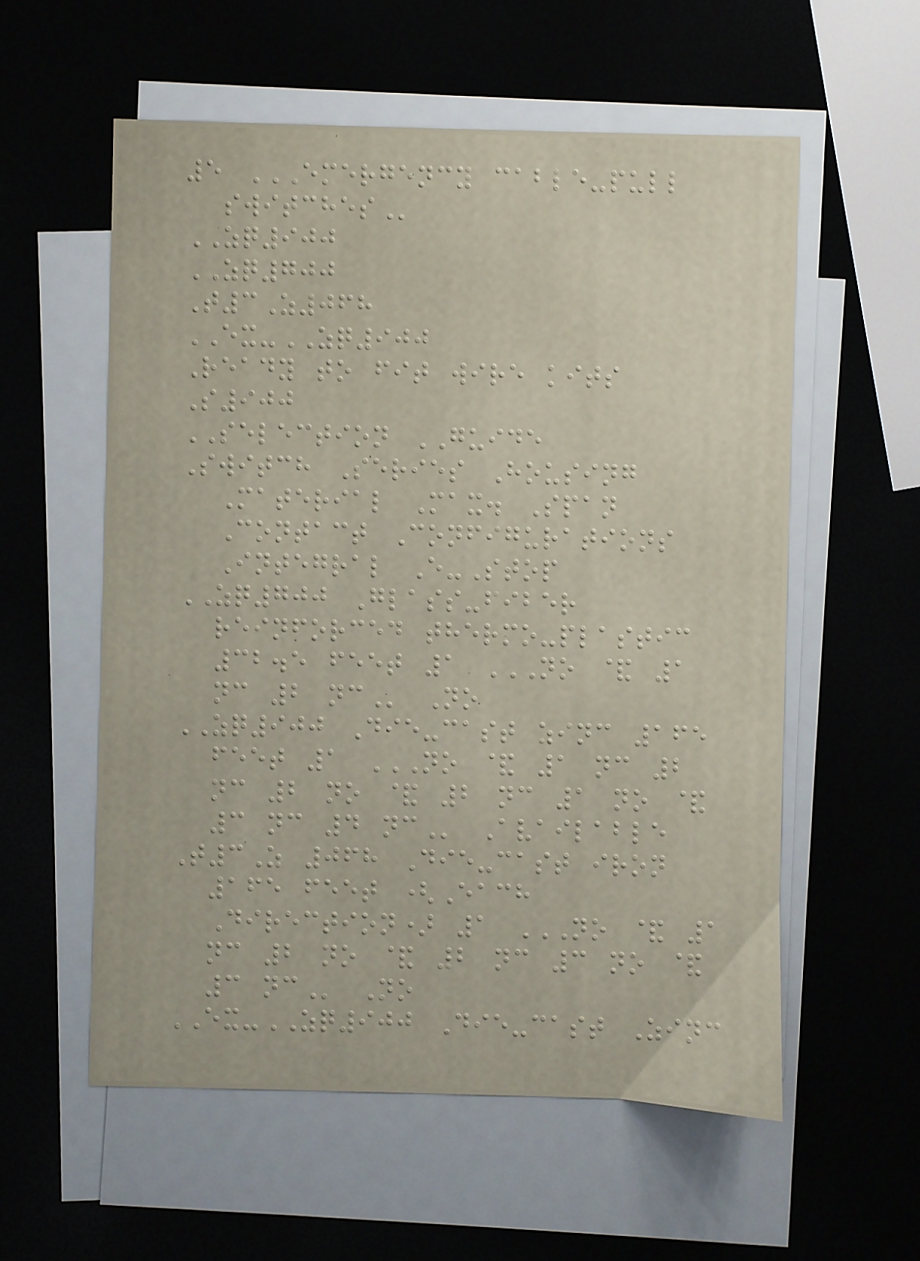5 EMERGENCY CABLE-PULL
SWITCHES
ZQ900
ZQ700
T3Z068
EX-ZQ900
Ready to fit wire kits
S900
SELECTION GUIDE
Switch Series Housing
Material Max. Span
Contact Configurations
Integral E-Stop
ZQ700 Glass-fiber
reinforced thermo-plastic
32.5 feet 1 NO & 1
NC 2 NC No
ZQ900 Die-cast zinc 165
feet 1 NO & 1 NC 2
NC 2 NO & 2 NC 1 NO &
3 NC 4 NC Available
T3Z 068 Die-cast iron
165 feet (Each
Direction) 1 NO & 1
NC 2 NO & 2 NC 3 NO &
3 NC No
EX-ZQ900 Die-cast Zinc
